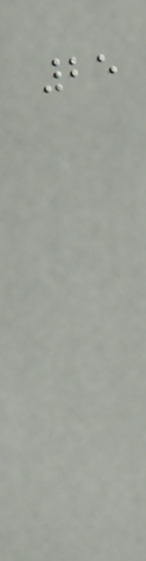25
